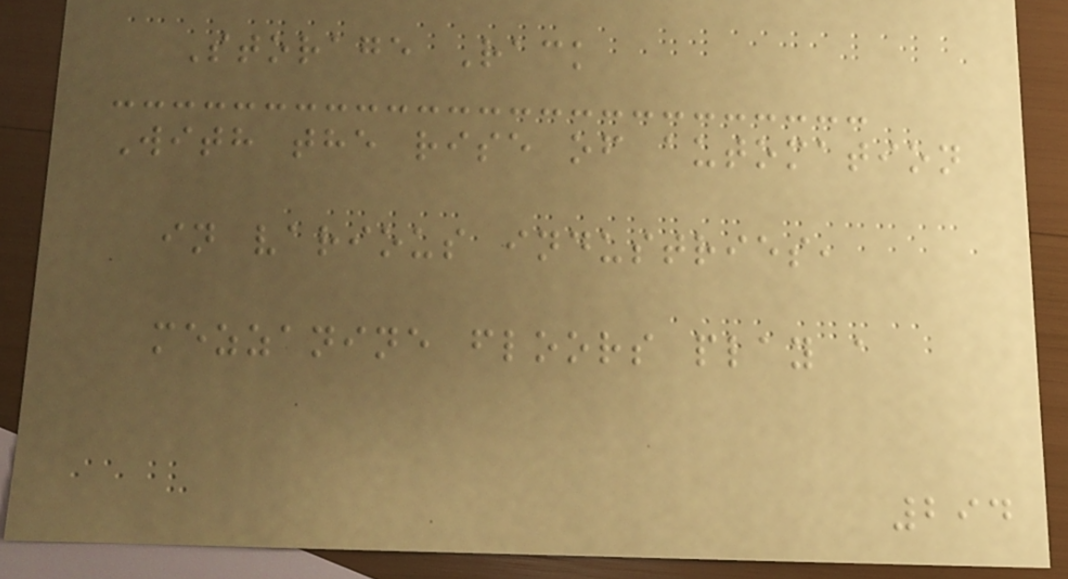Storage Rack
With the rise of automation
in various industries,
mezzanine floors play a
294
